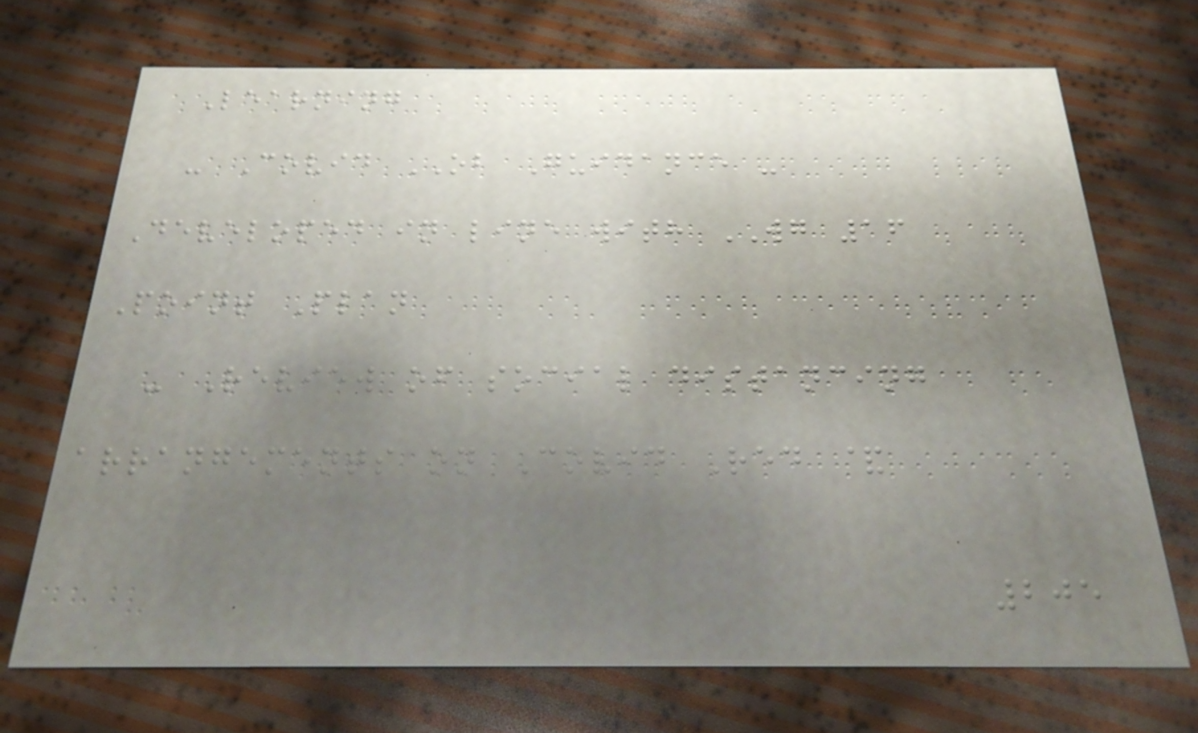Learning
- Covid OB Guidance -
Developed in line with WG 16
Point Plan
- Review of social distancing
arrangements on Covid Red &
205
